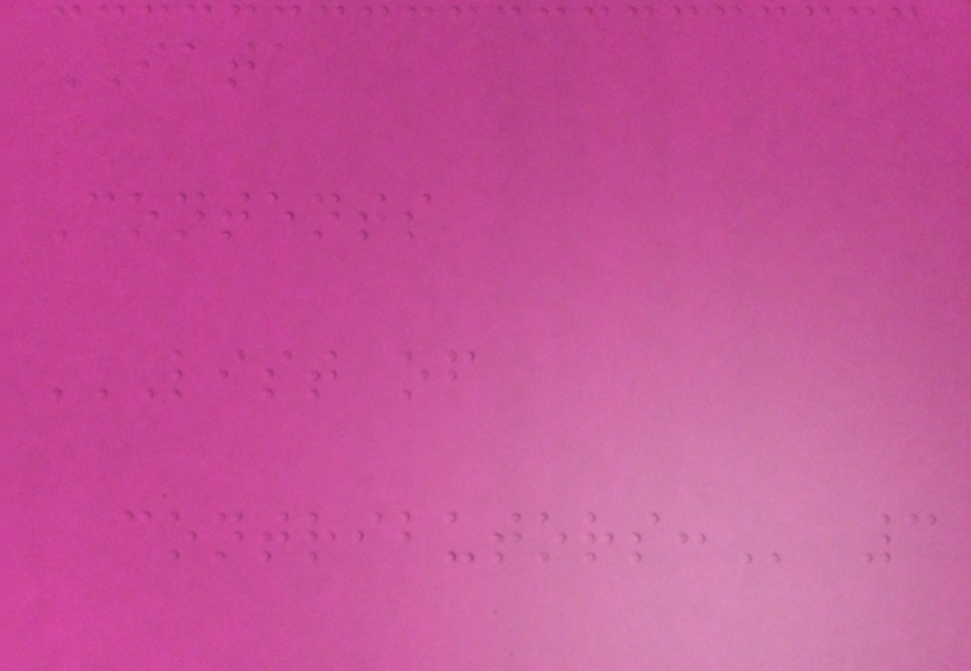IATA
Contents
LIST OF
CONTRIBUTORS: 3
